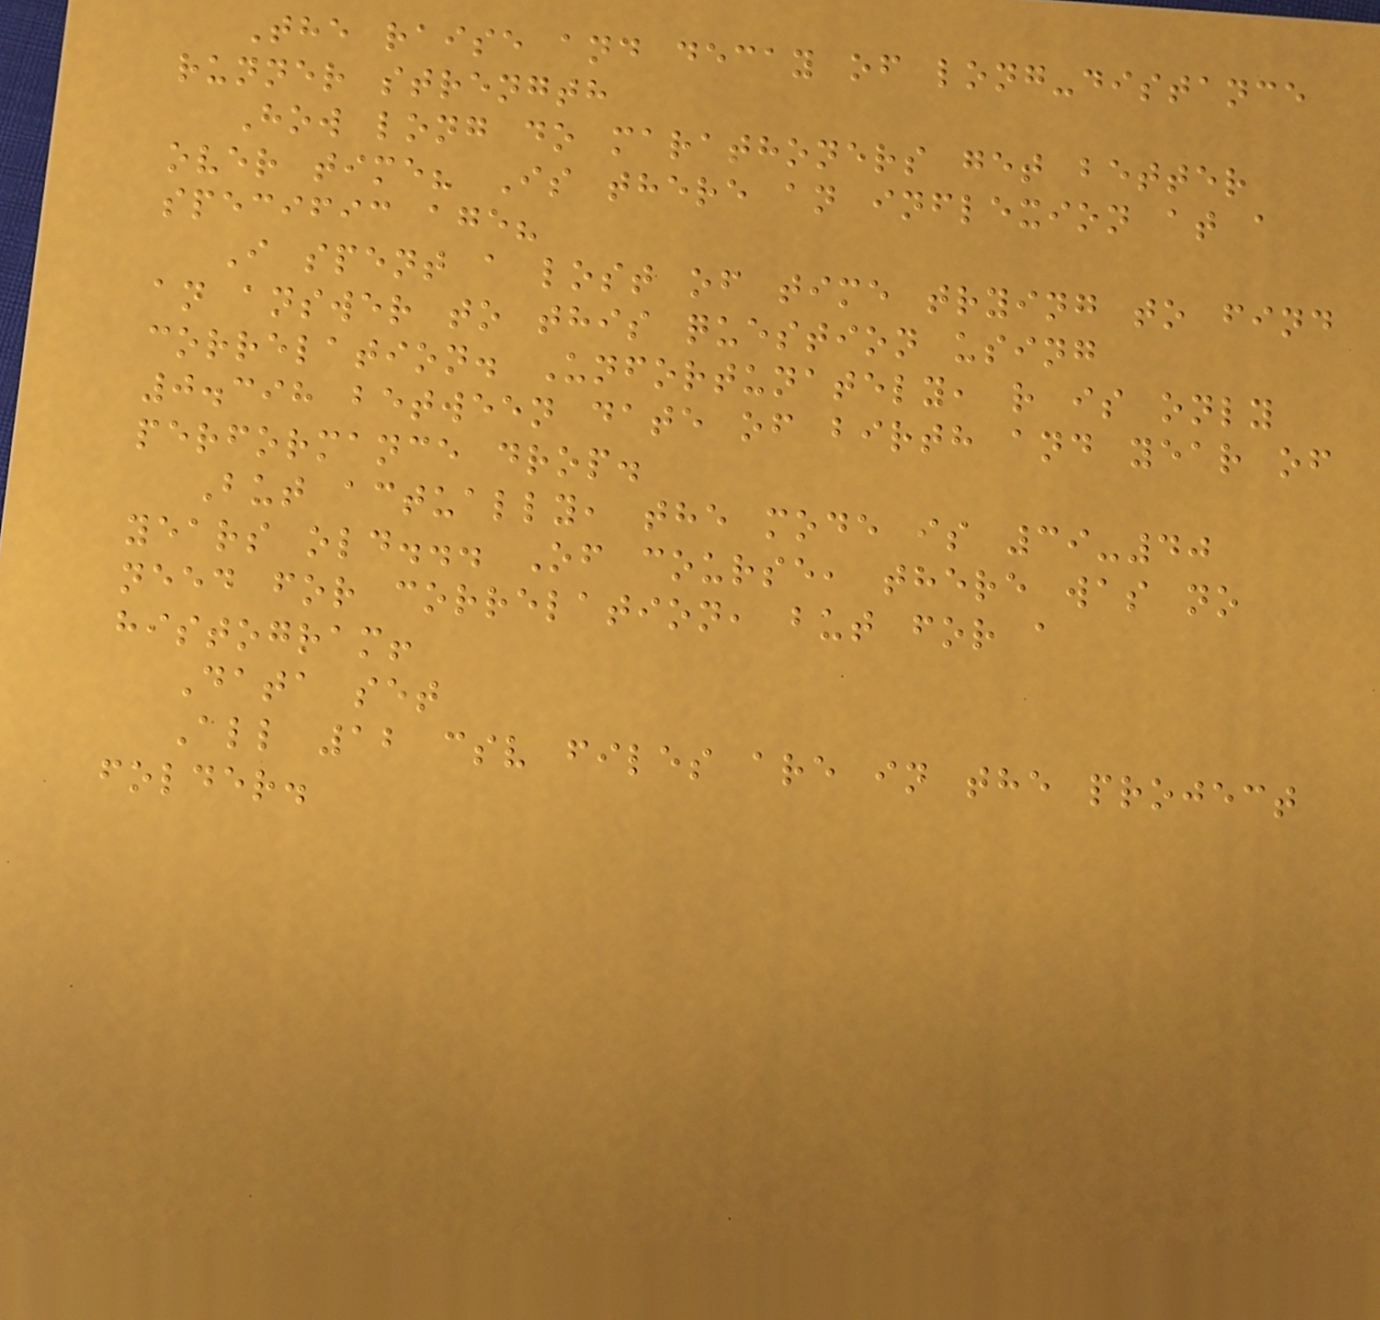The raise and decay of long-distance
runner strength
How long do marathoners get better
over time? Is there an inflexion at a
specific age?
I spent a lost of time trying to find
an answer to this question using
correlation. Unfortunately, r is only
0.398 between date of birth and year of
performance drop.
But actually, the mode is 39-40
years old... Of course, there was no
need for correlation, but for a
histogram!
Data set
All 12 csv files are in the project
folder.
